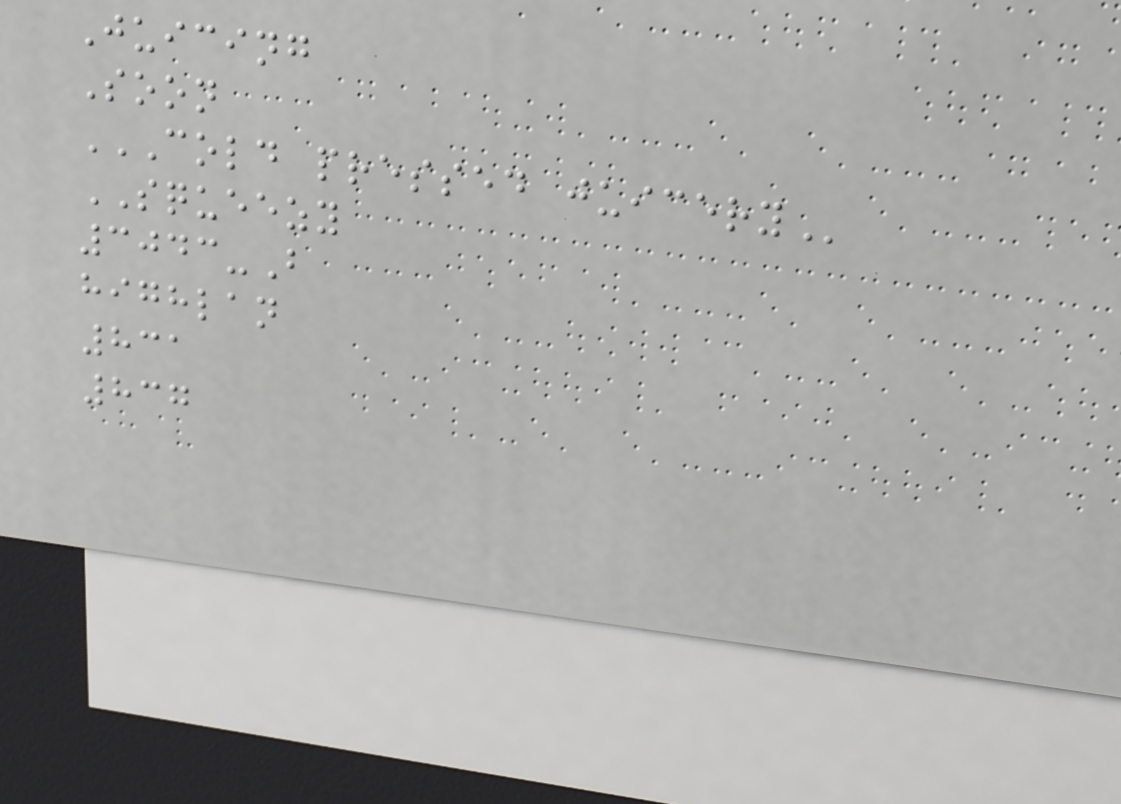Juicing
Soon
COLD PRESSED JUICERY
SQUEEZY
3043-B
highlan
831
837
